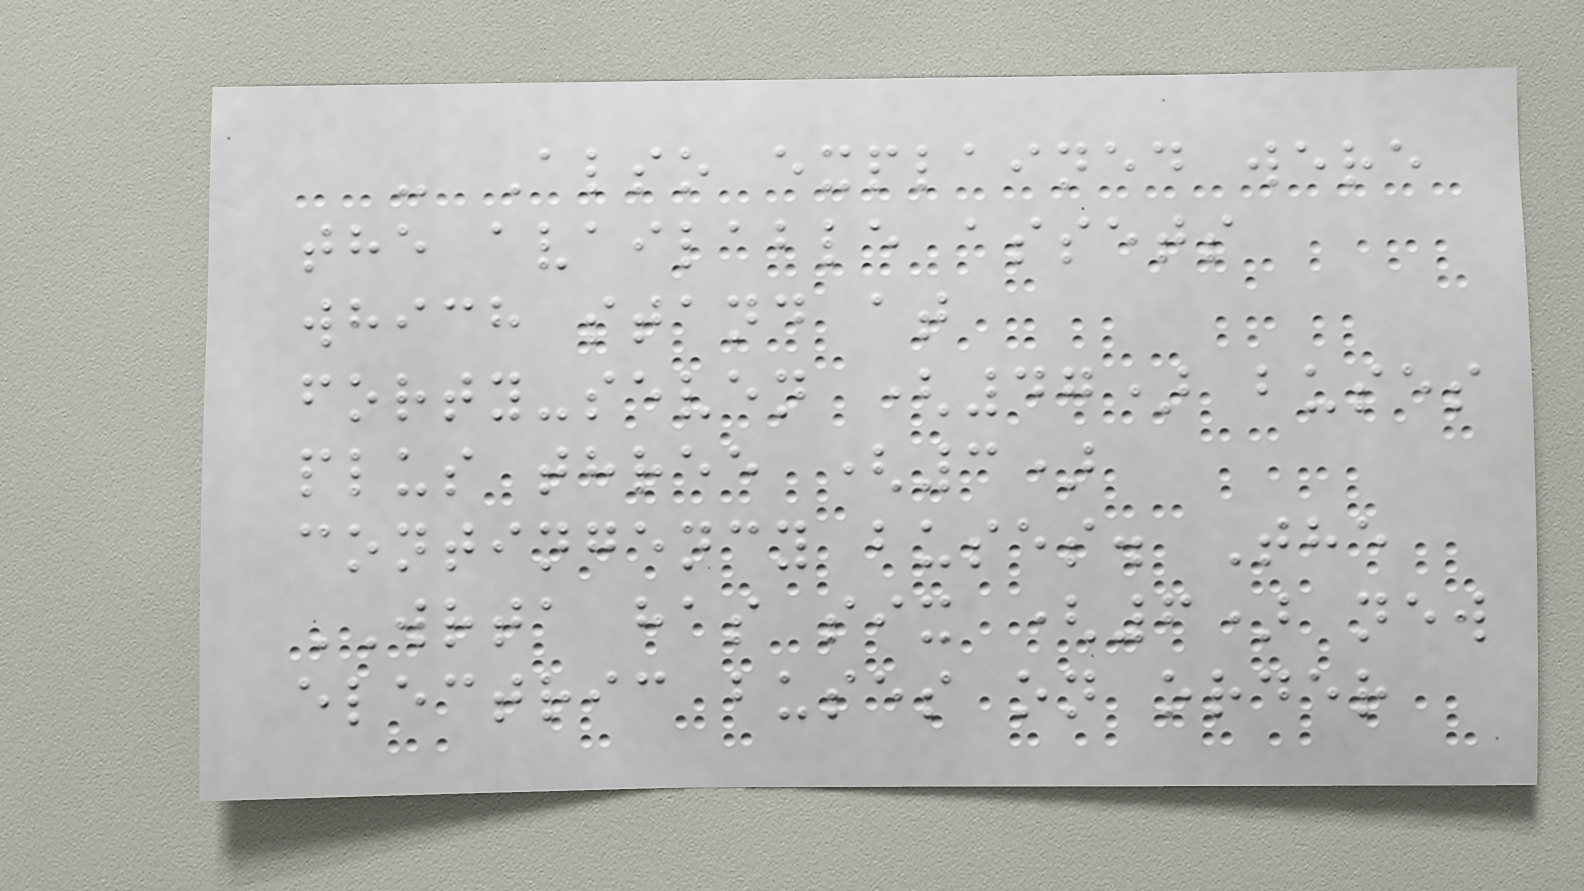- Also explained were
the available assets
which stand at
forty-seven (47) buses
plus three (3)
contingency buses. The
WRTA has six (6) new
electric buses on order
